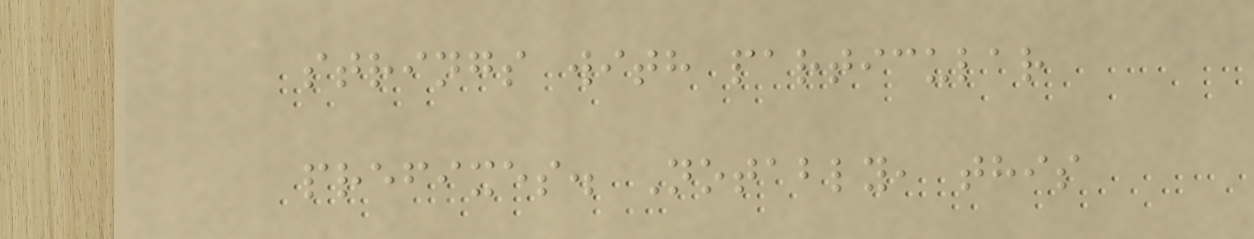strings with particular
prefixes. Notably, this
